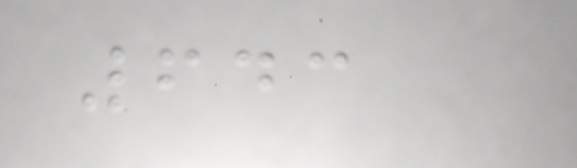643
